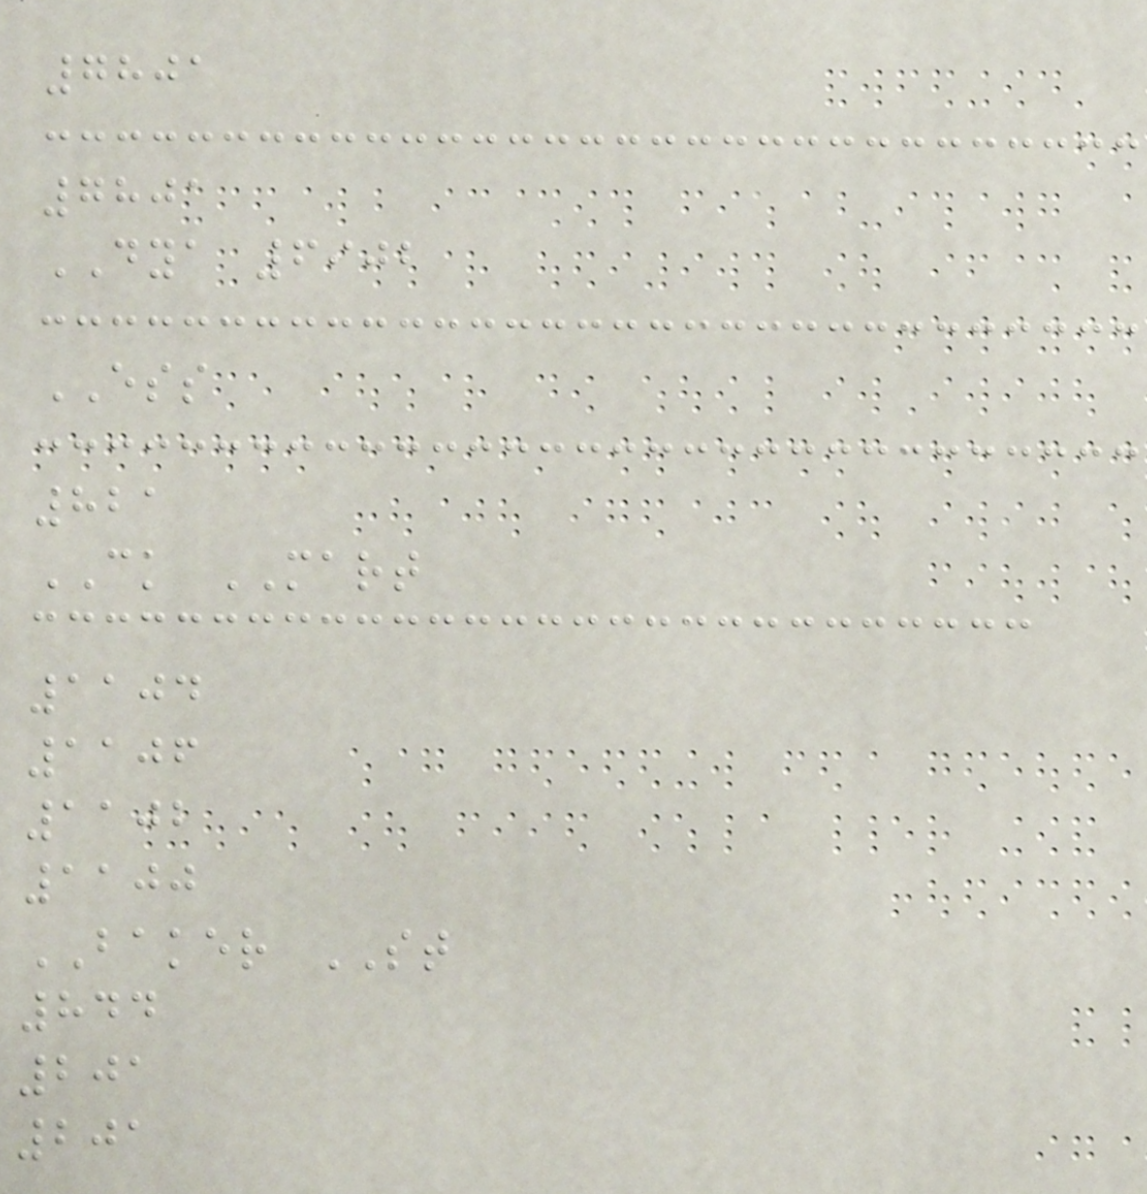7801
7801
DYA 6902
ESS
821
CK MART
1104
1106
1102
1100
BAKER ST
844
201
201
